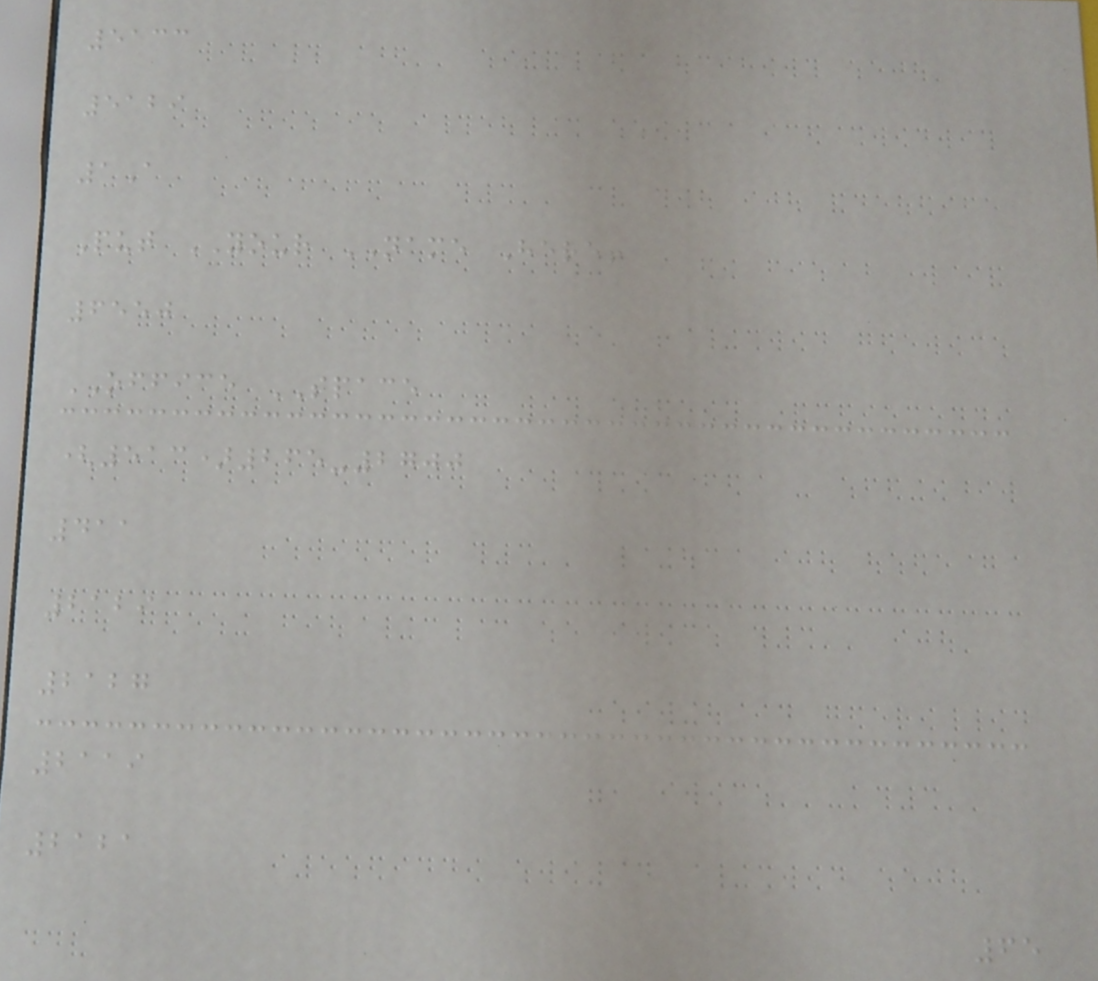5133
5129
1A
Put YOUR NAME Here!
6550
OFFICE SPACE
(513)265-2700
411
2129
2127
2119
2121
65
